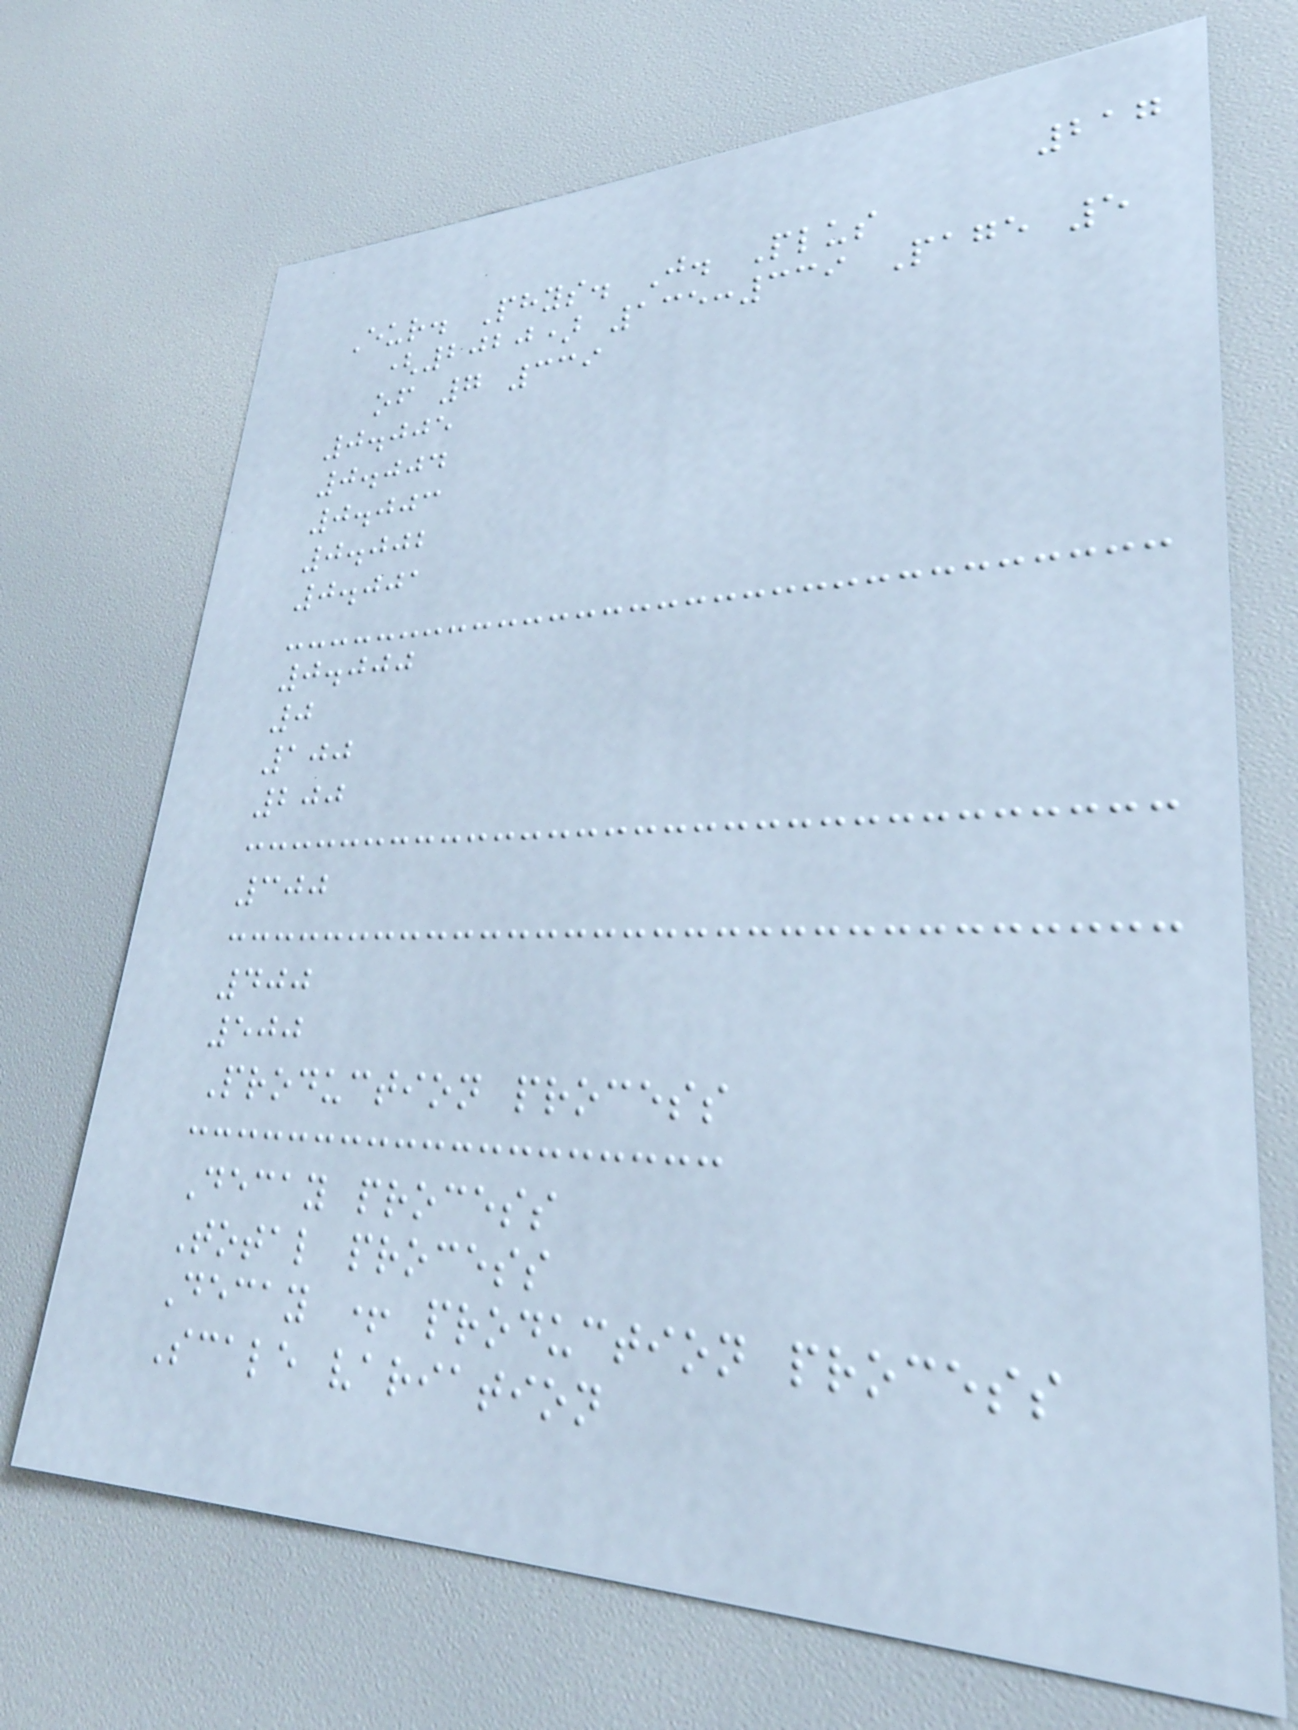217
Eur. Phys. J. Plus
(2020) 135:339 Page 5
of 7 339
0.005
0.004
0.003
0.002
0.001
0.000
0
100
200
300
400
500
Production process
Decay process
Total process
Decay + production process
Scale variation
